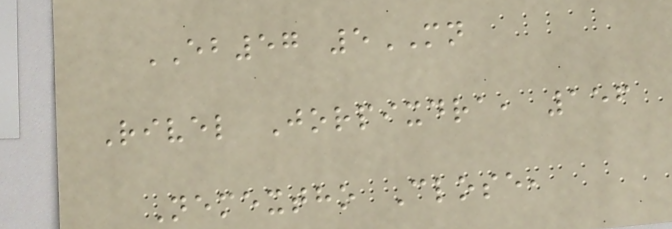EB57 5MN
Rivel Jorpixdra, 156
Nemextho Close,
